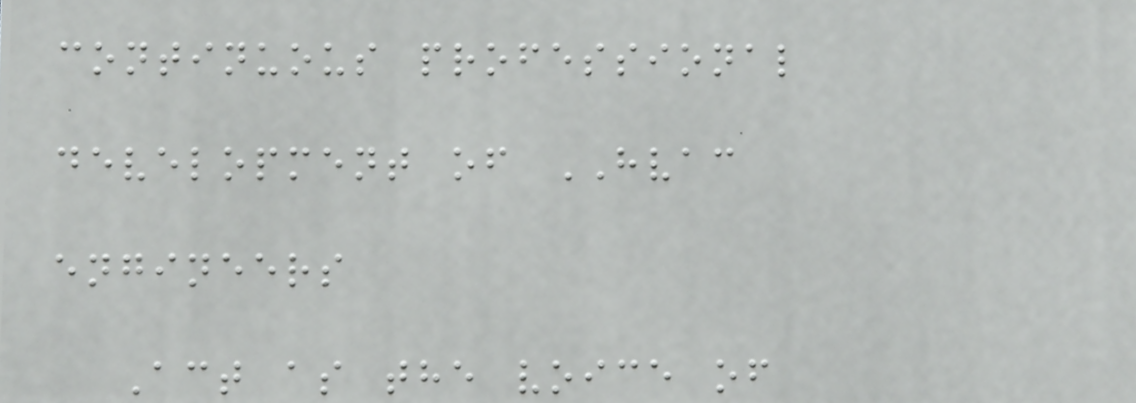continuous professional
development of HVAC
engineers
Act as the voice of
